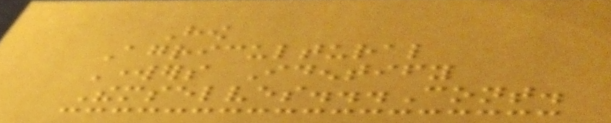How
Agricultural
Workers Identify
Themselves...Cont.
